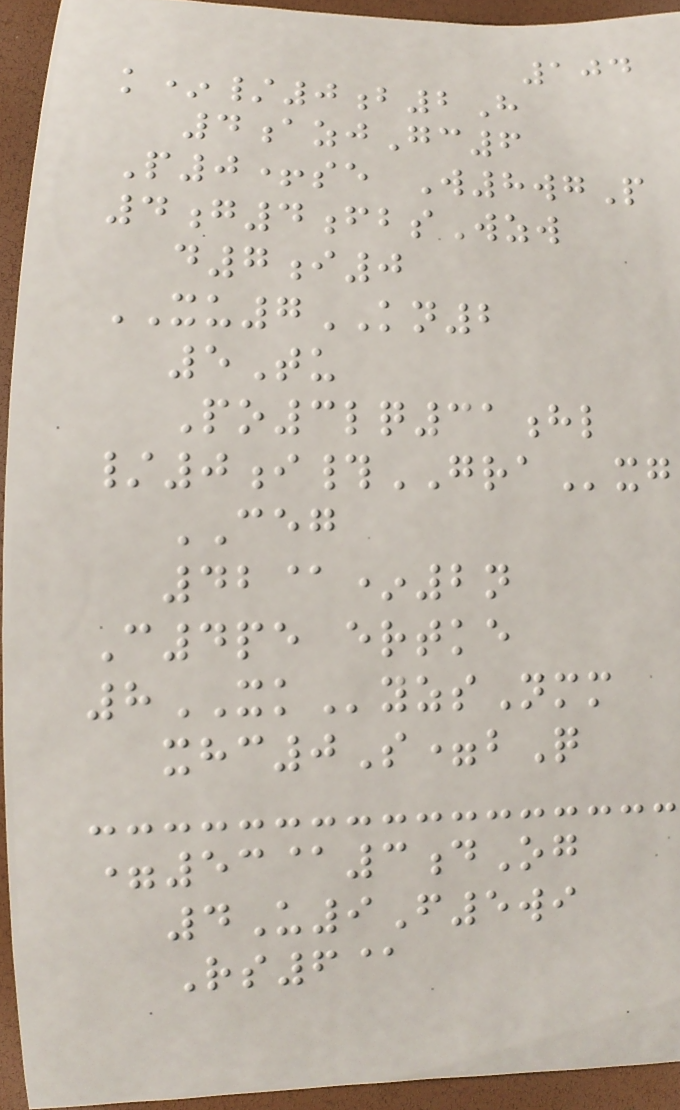104
k*/0b2H
4azjGc6
P0+se W8wgP
4g4fbsWzw
d7i0
XU7KN2
5Tu
Po3lq31hl
/0i#GRAxg
CEG
42@*2n
C4pe ertke
8XKyzsNmm
xhc0S=bQ
=53@3dOg
4U9F5wi
Rs6@
